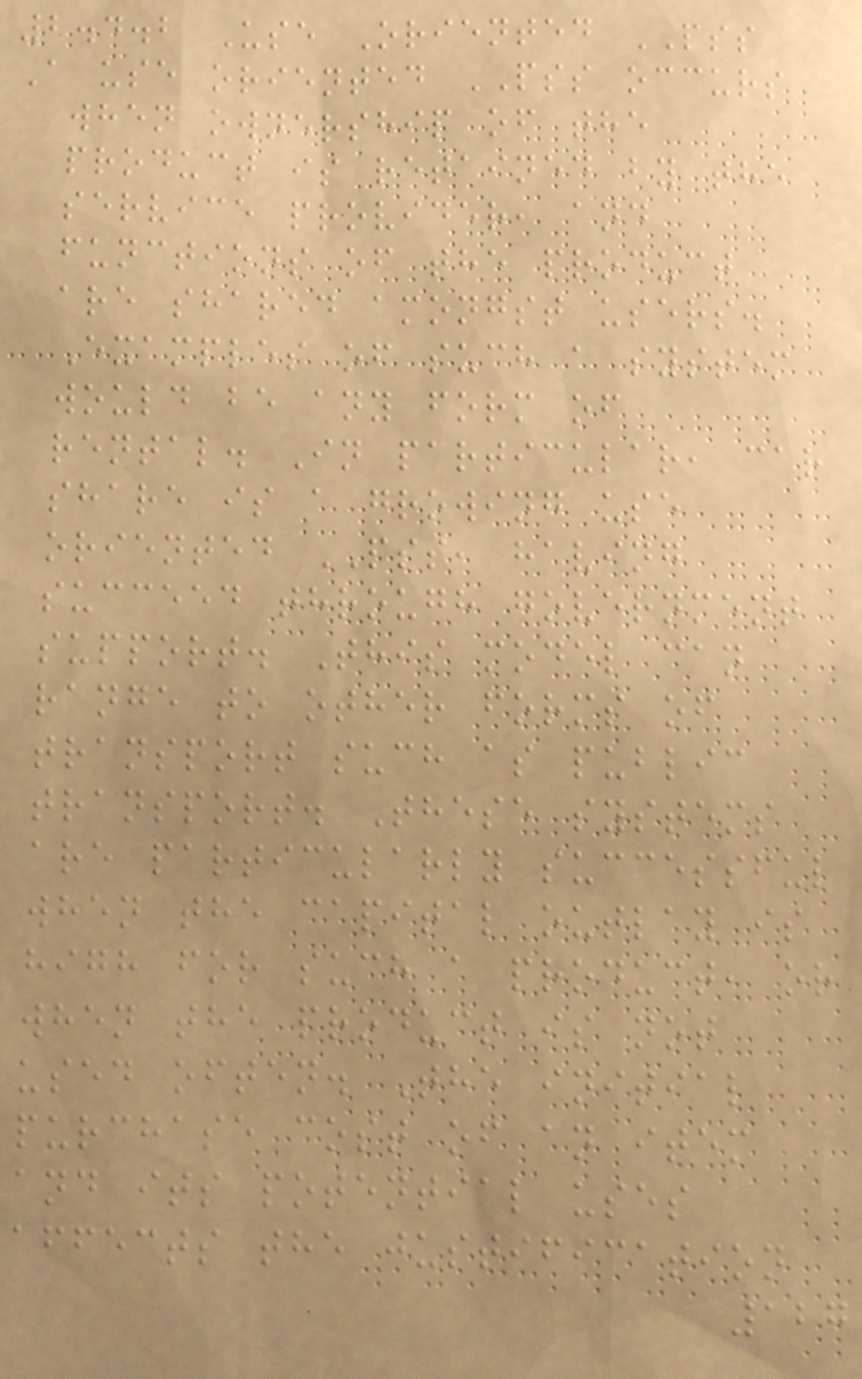2.4.2 Use Oriented PSS
A use oriented PSS occurs
when ownership of the
product is retained by the
service provider, and
functions of the product
are shared amongst users.
Examples of such a system
would be any form of
rental. In particular, car
share is a growing use
oriented PSS, having
succeed through government
support. This model can
range to other forms of
transport such as public
transport. These systems
are particularly successful
when the capital outlay is
high for such a product, or
when the product is not
used often. The initial
purchase cost of an item
and its potential uses
affects the justification
127
